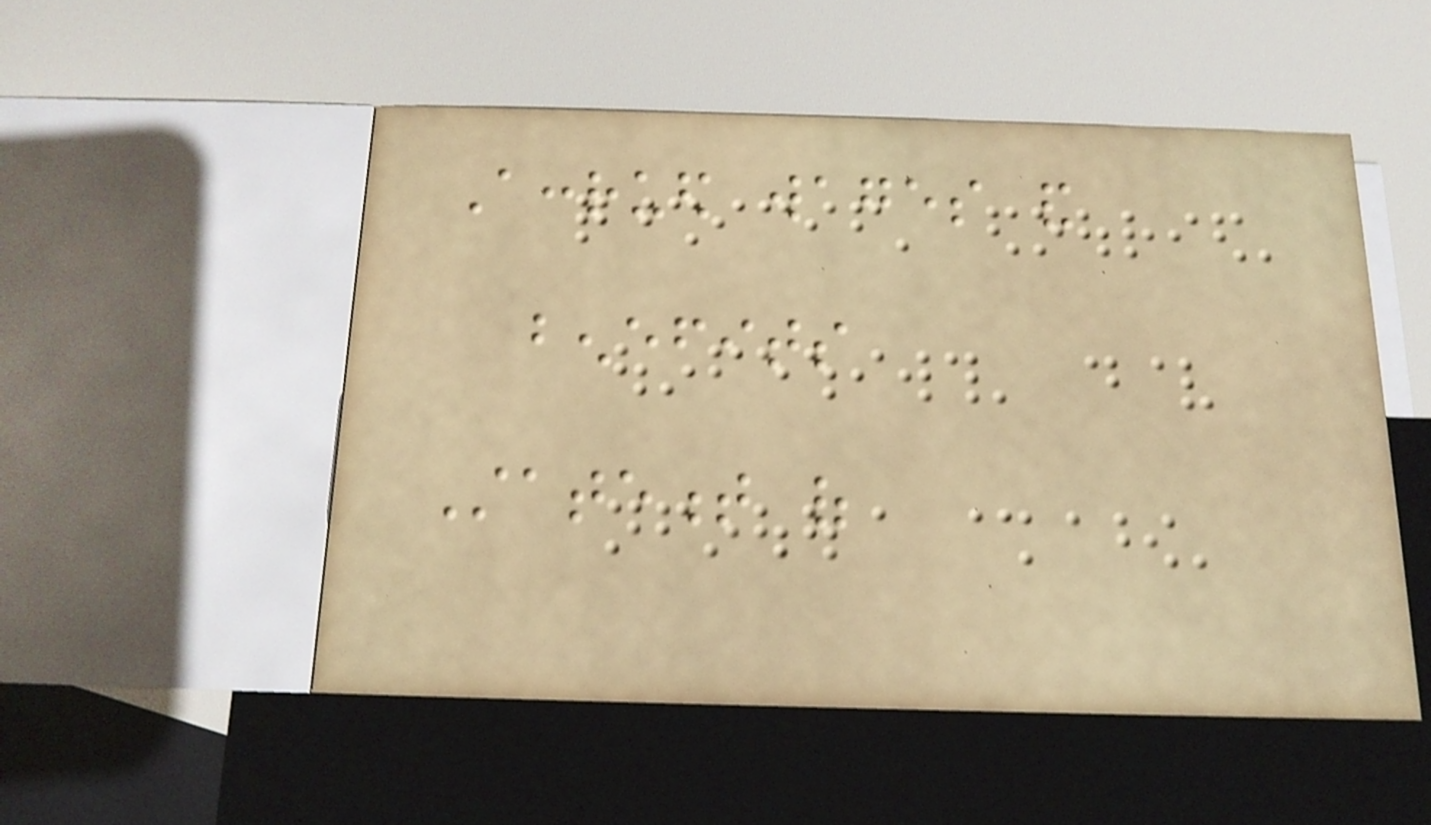Accrued wages and
benefits
Statement of
